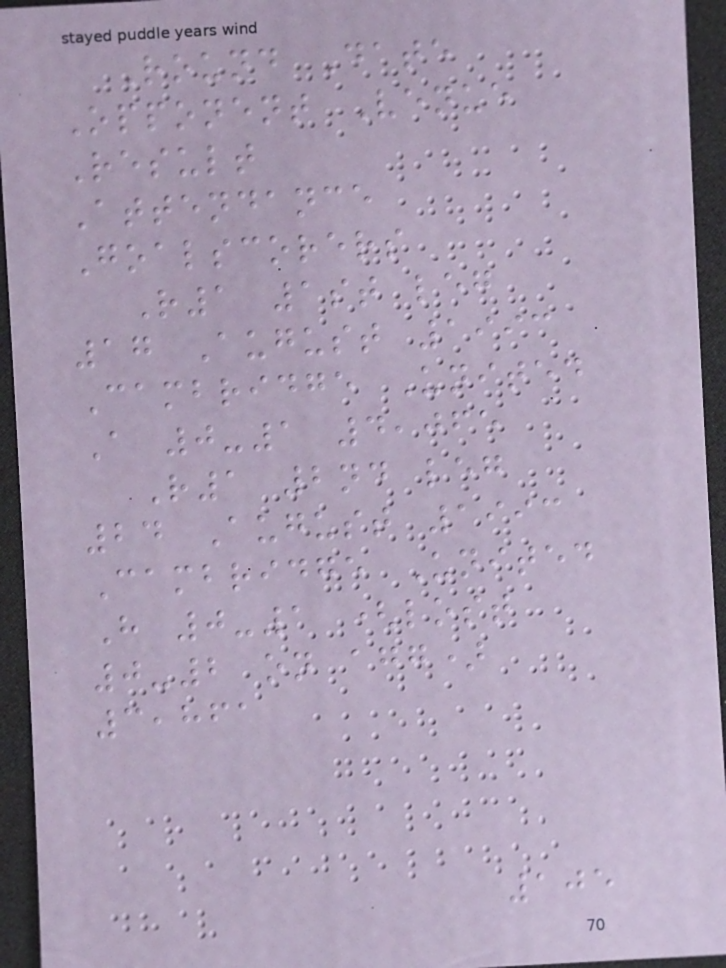Round Date
Opponent Venue
Result
Attendance
Goalscorers
R1 1st leg
17 August 1993
Cambridge United
A 0-1 4,065
R1 2nd leg
24 August 1993
Cambridge United
H 0-1 (lost
0-2 on agg)
3,861
105
